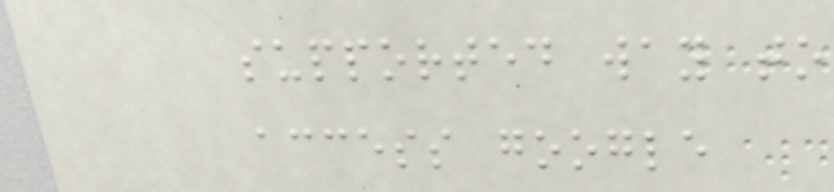supported way to
access google
